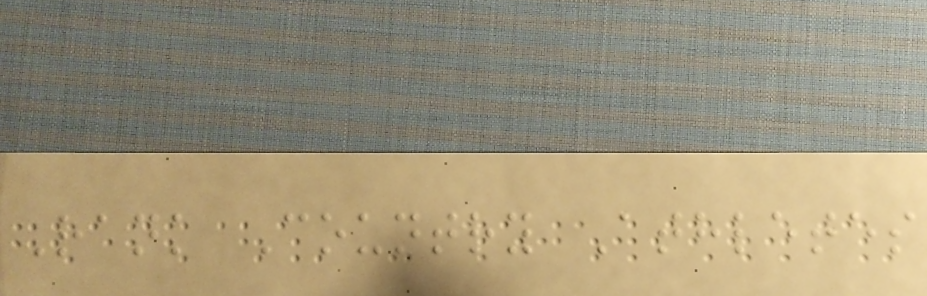Rank Country Athletes
